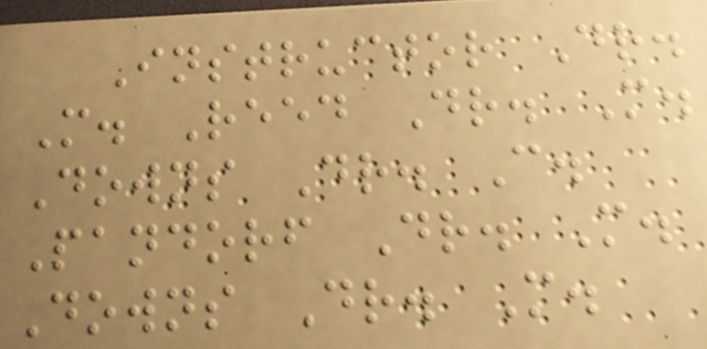Instructor Dr.
M. Reed Dr. M.
Downs Dr. C.
Pandorf Dr. M.
Downs Dr. M.
